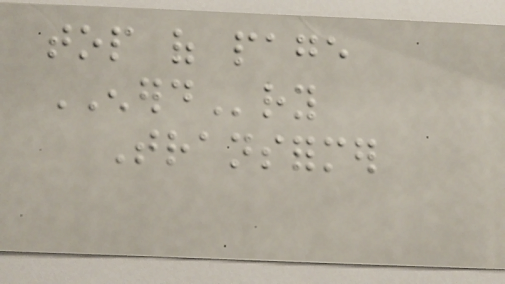top of page
ENERDry
Transformer
